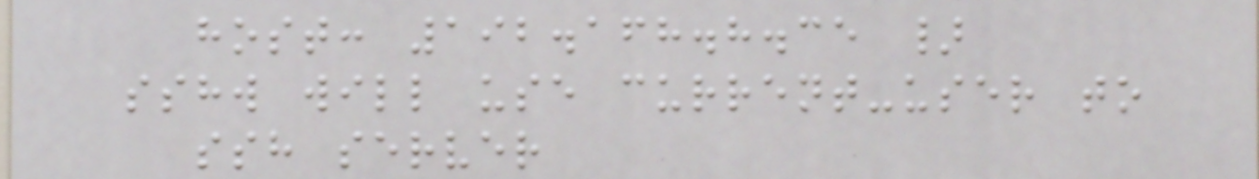host: 192.168.8.35 }
sshw will use current-user to
ssh server
